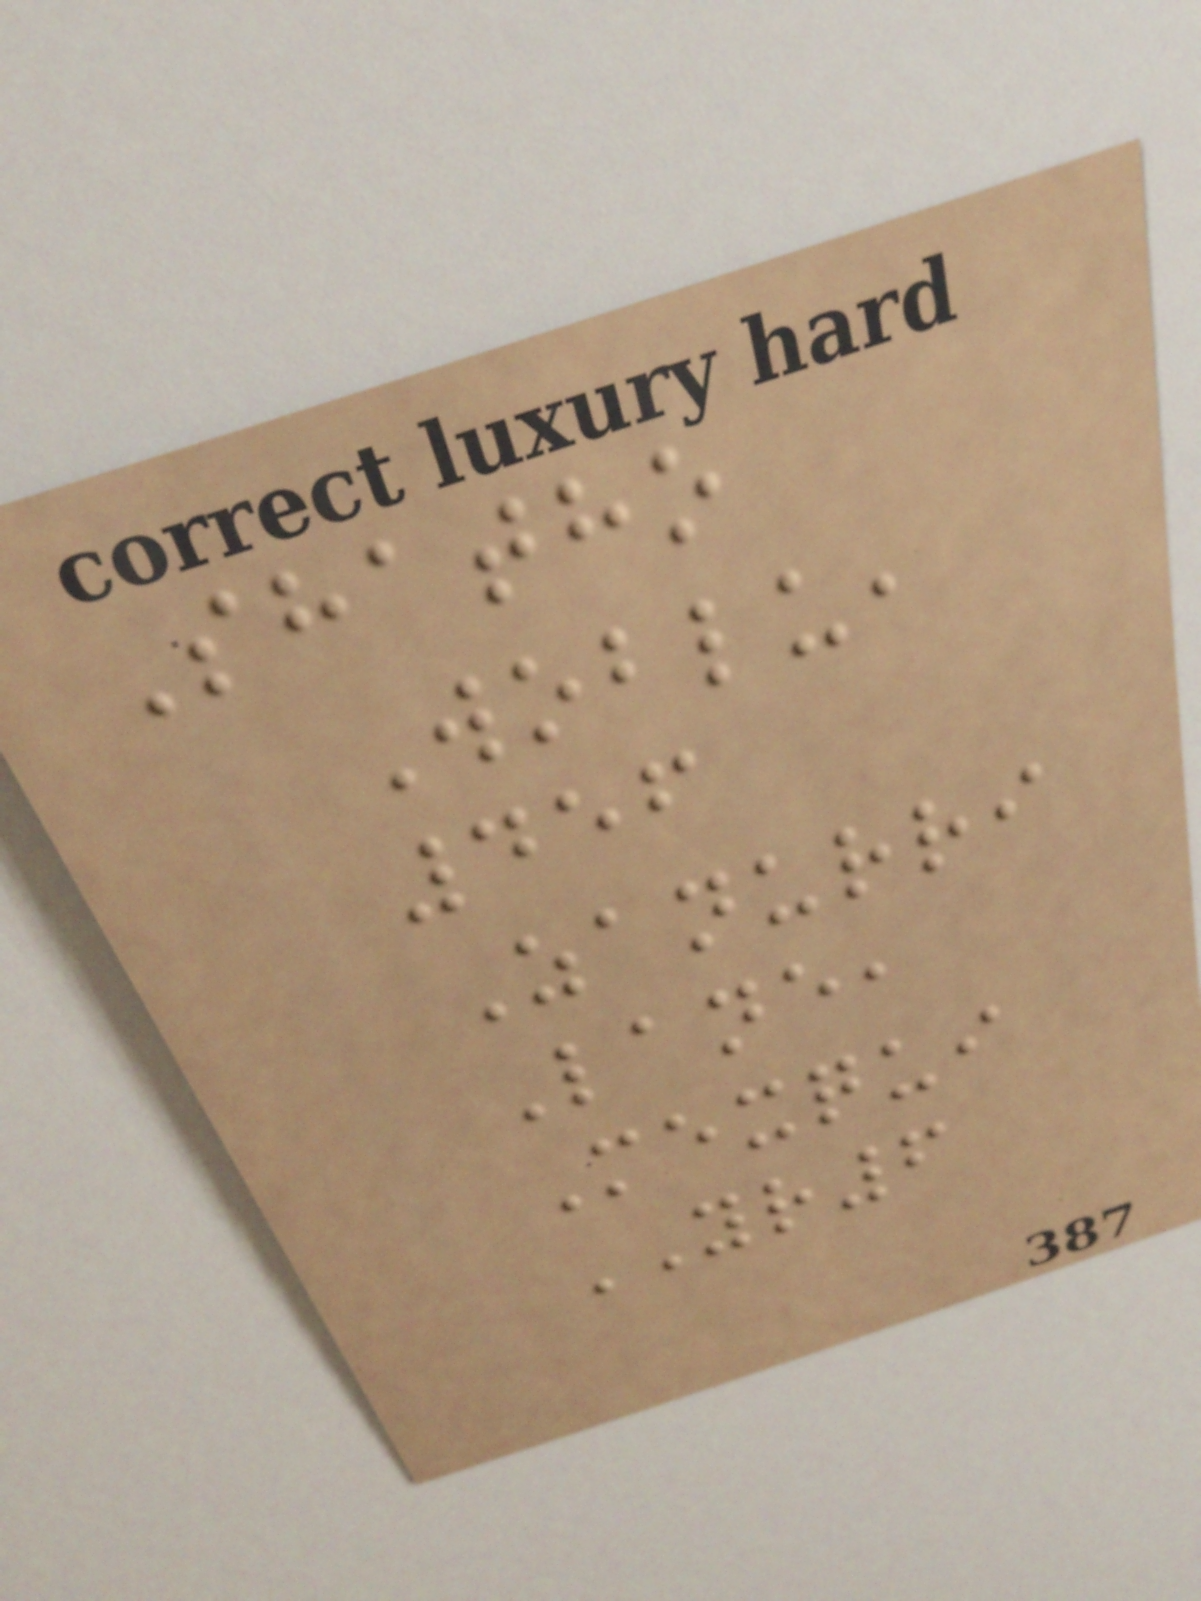Shatho
Woblu,
456
Zanurri
Lane,
Mexqui
YR6
